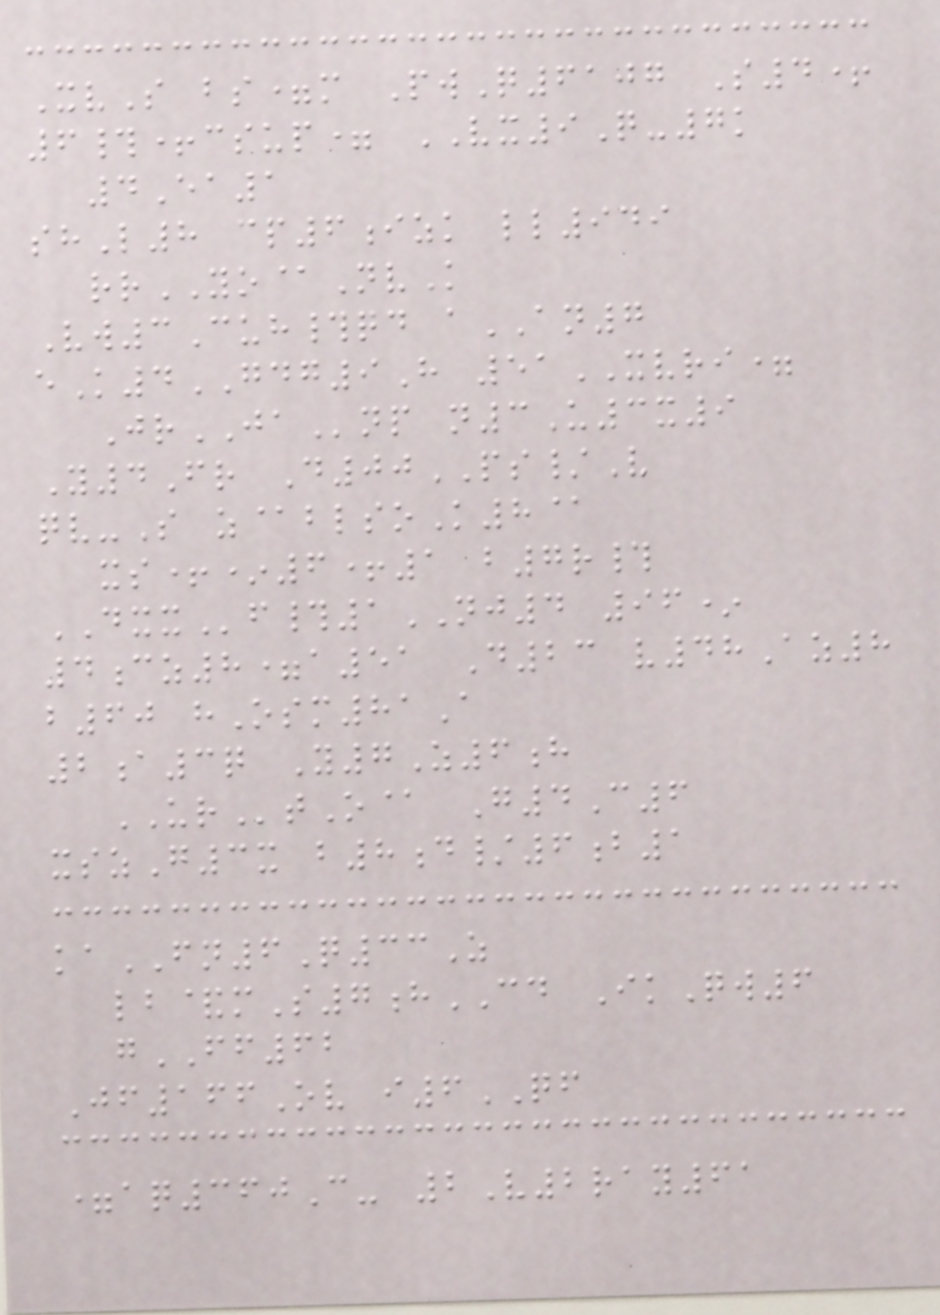XvS bs=m PwQ6107 S4+
6#+csup= VX9Q-7k
4Ea1
shL8 cp6izk ll949
rrYO@NvK
Vw3Cuh#qd aAN7
eK4GDG9H 51XVRI=
JrJAnp n3U3x9
Y4Fr D00PS/V
qv-S z@blsoK8@
xs+*6+1 b7r#
DXXf#1NJ4 96*
4cz8=a51 D23 v48Az8
b60 hOsm81A
2a3q Y7Z6h
URtO@ G4C6
xszG3x b8d/6b1
kaFN6Q33Z
lb&mS7hCD IkQw6
gFF62
Jf166Ov i6QF
=aq360C- 2V2ray61
